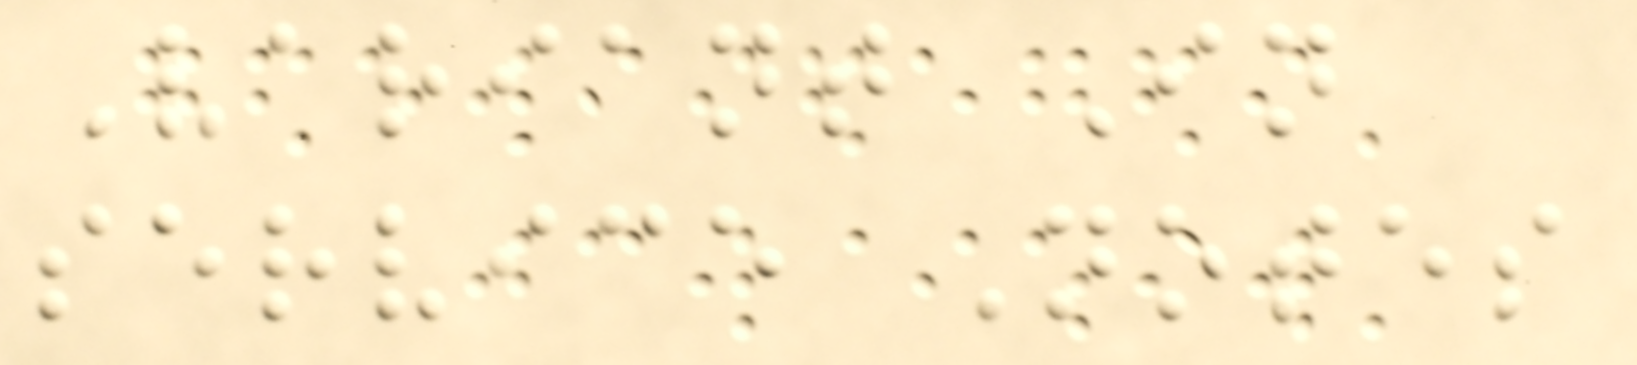Variant In
service Notes
